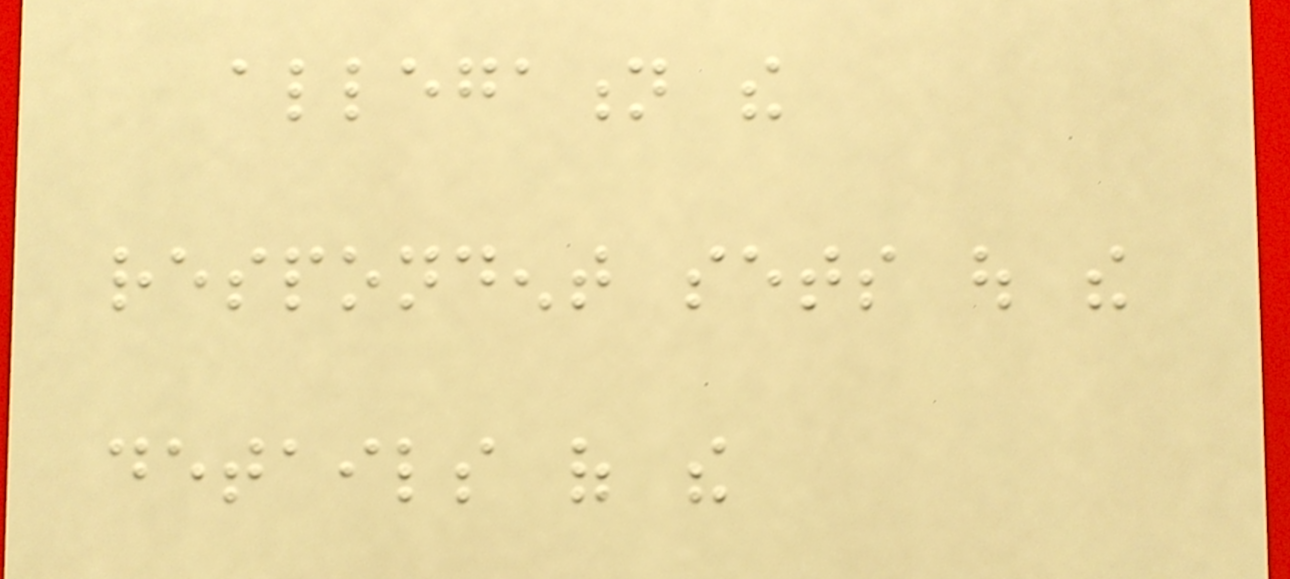allegation the
respondent sets out the
details of the
